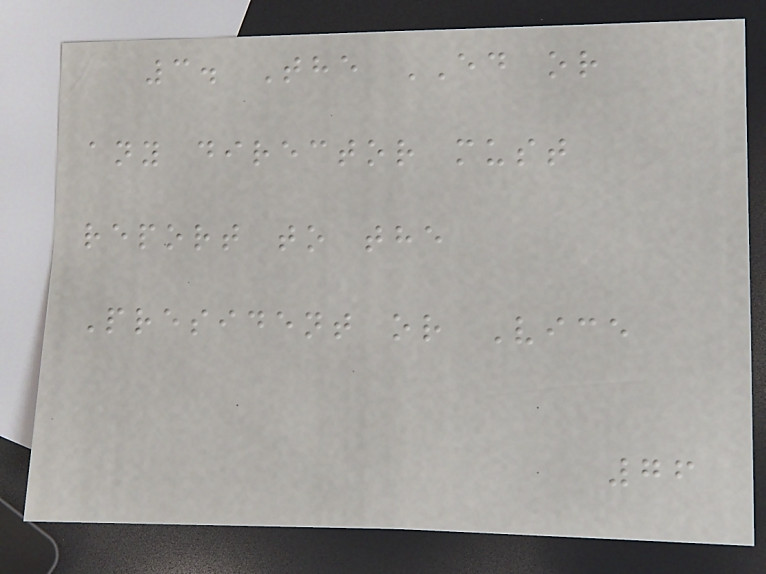3. The ED or
any director must
report to the
President or Vice
76
